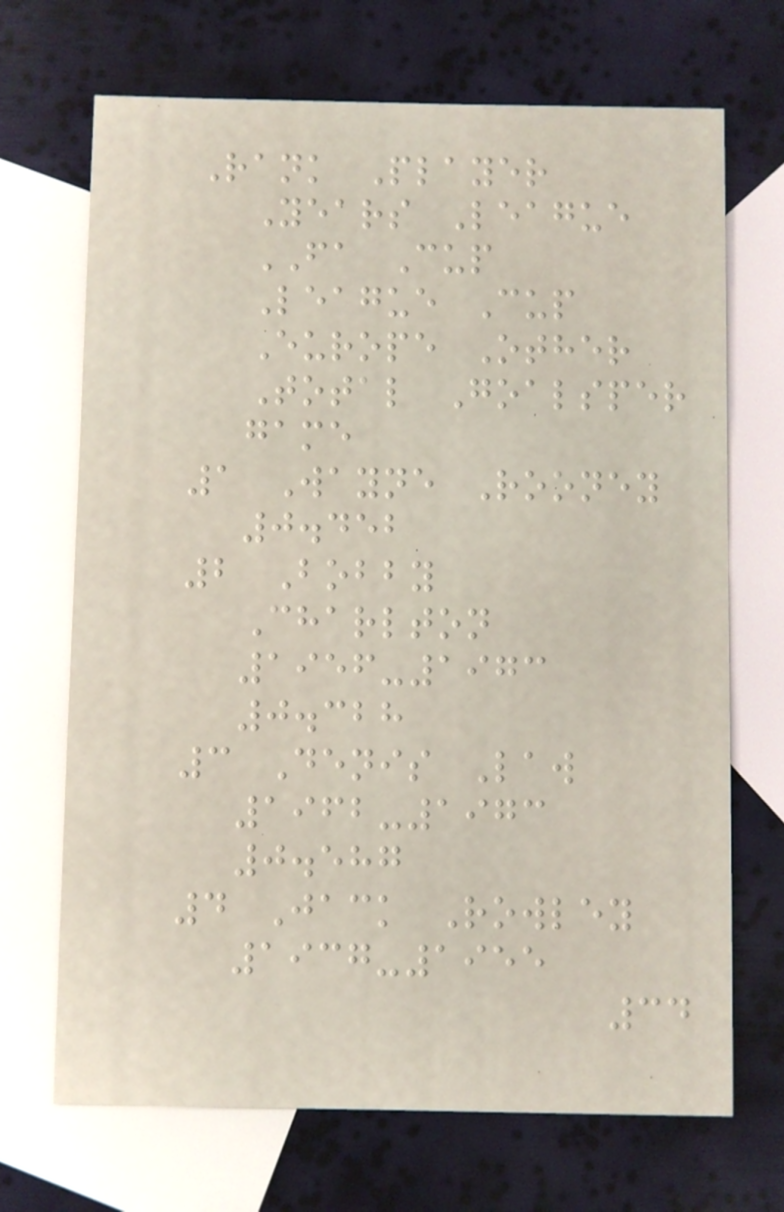Rank Player
Years League
FA Cup
League Cup
Europe Other
Total Goalsper
game
1 Wayne Rooney
0.452
2 Bobby
Charlton
1956-1973
0.328
3 Denis Law
1962-1973
0.587
4 Jack Rowley
1937-1955
34
